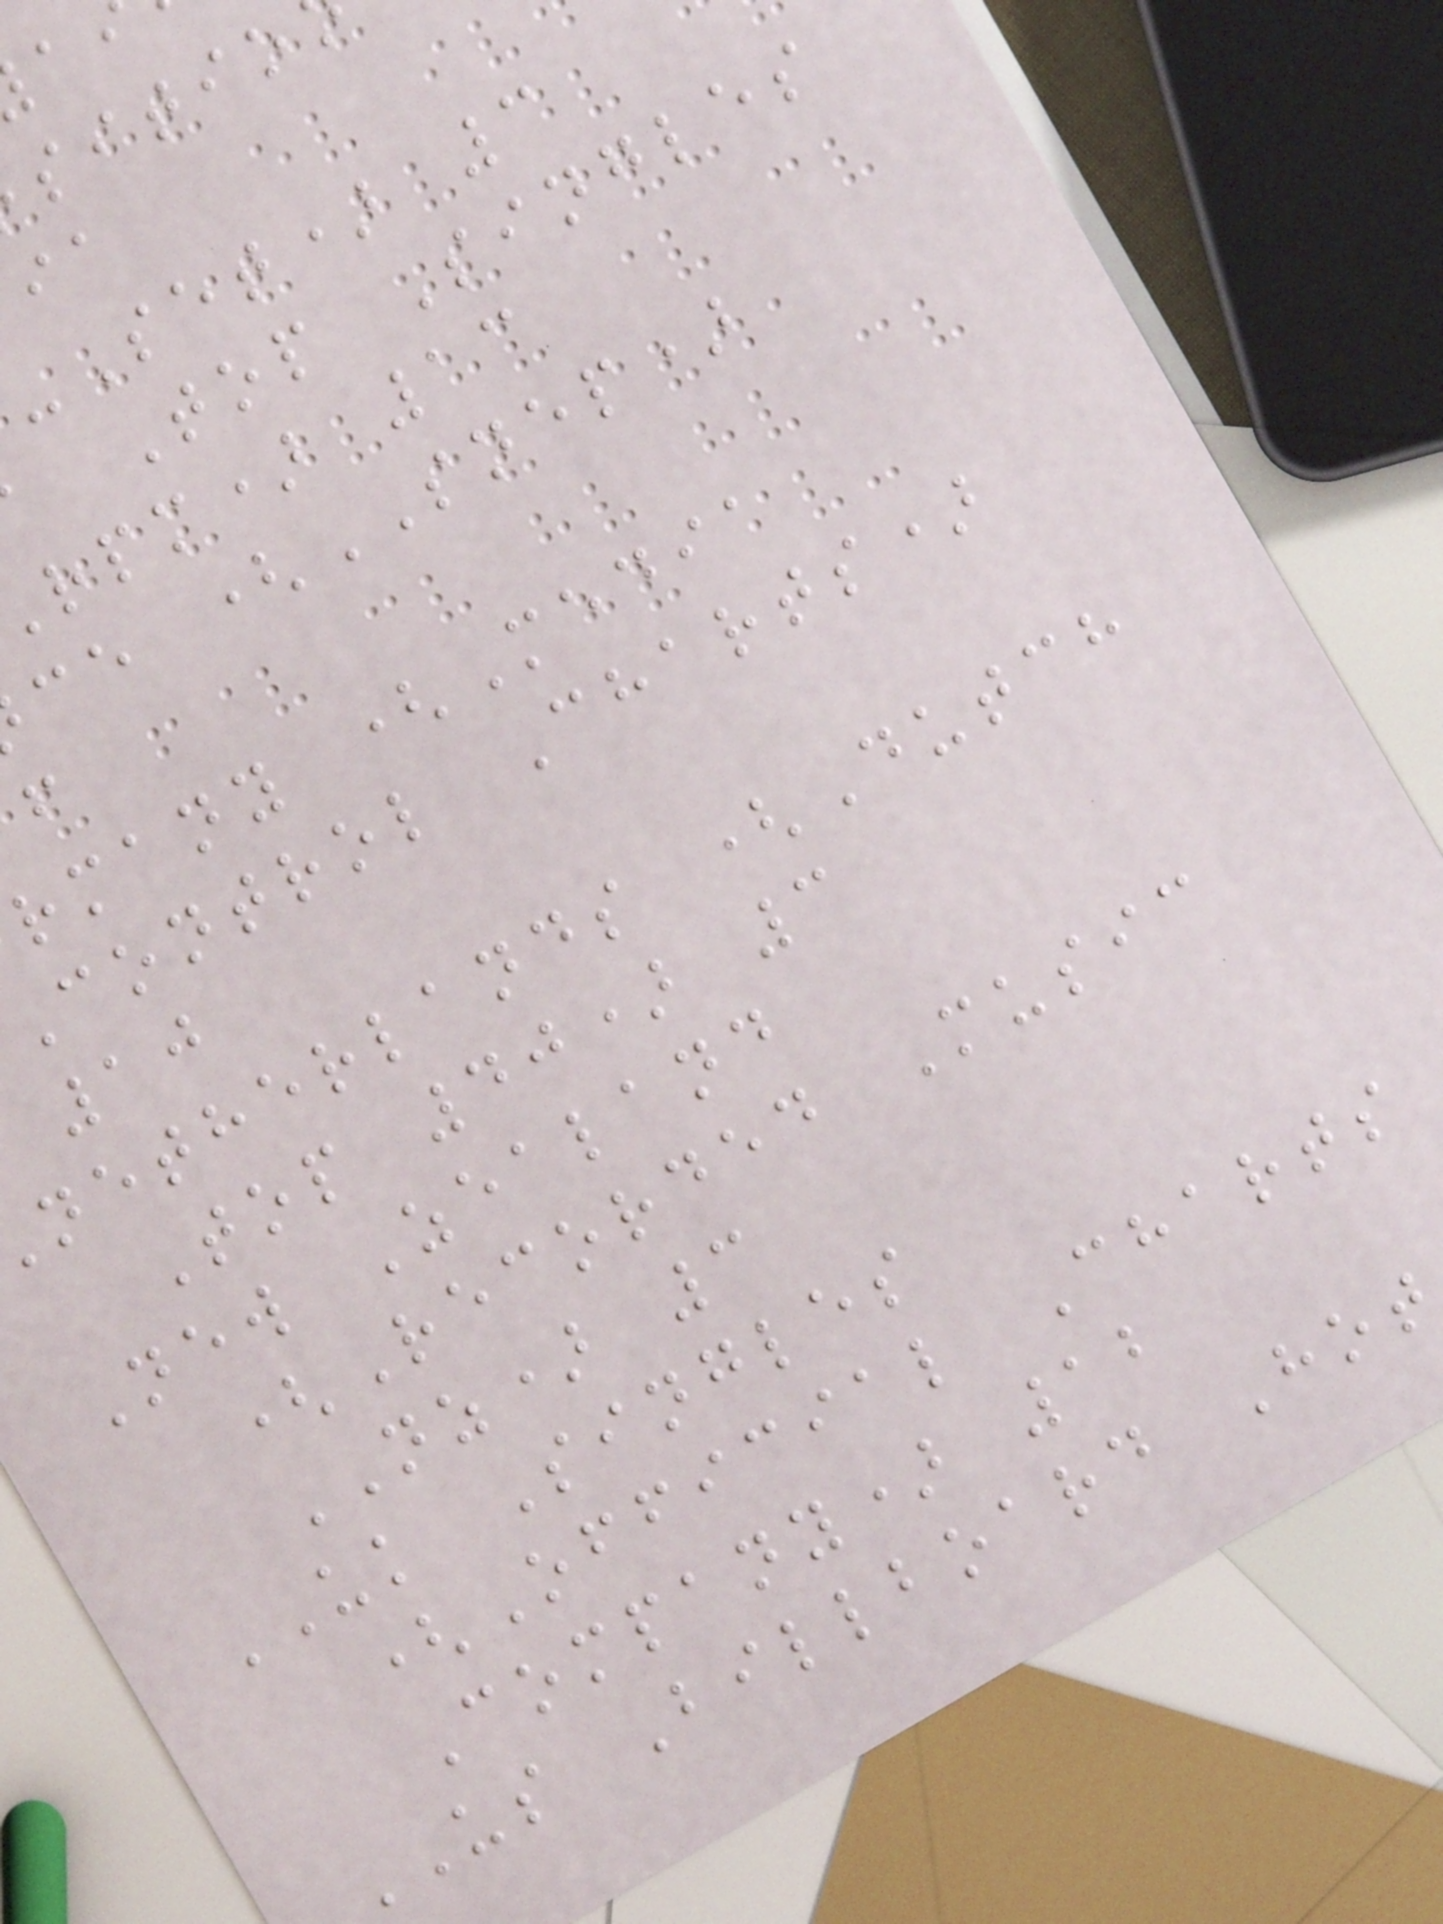-Set) 3
Top Singles
rpm) 13
ce (SNEP)
rmany (Media
Control Charts)
10
netherlands (Dutch
Top 40) 3
New Zealand
(Recorded Music
NZ) 3
UK Singles
(Official Charts
Company) 12
US Billboard Hot
